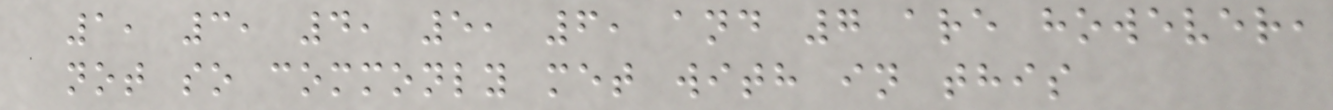1, 3, 4, 5, 6, and 7 are however,
not so commonly met with in this
